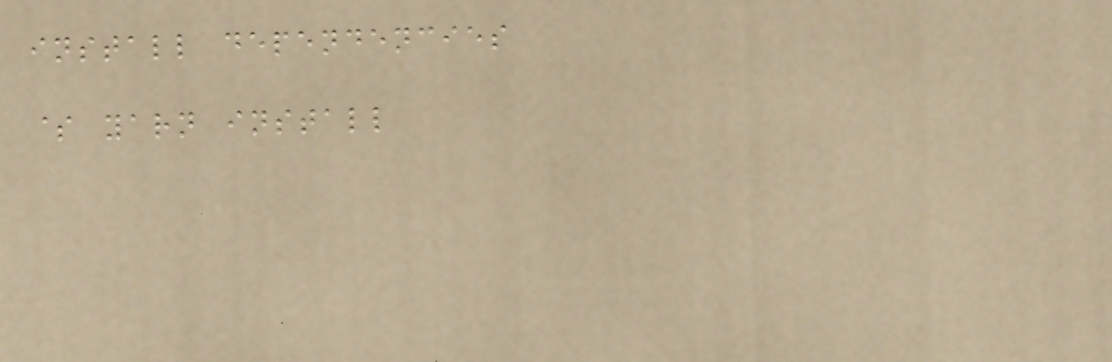install dependencies
$ yarn install
